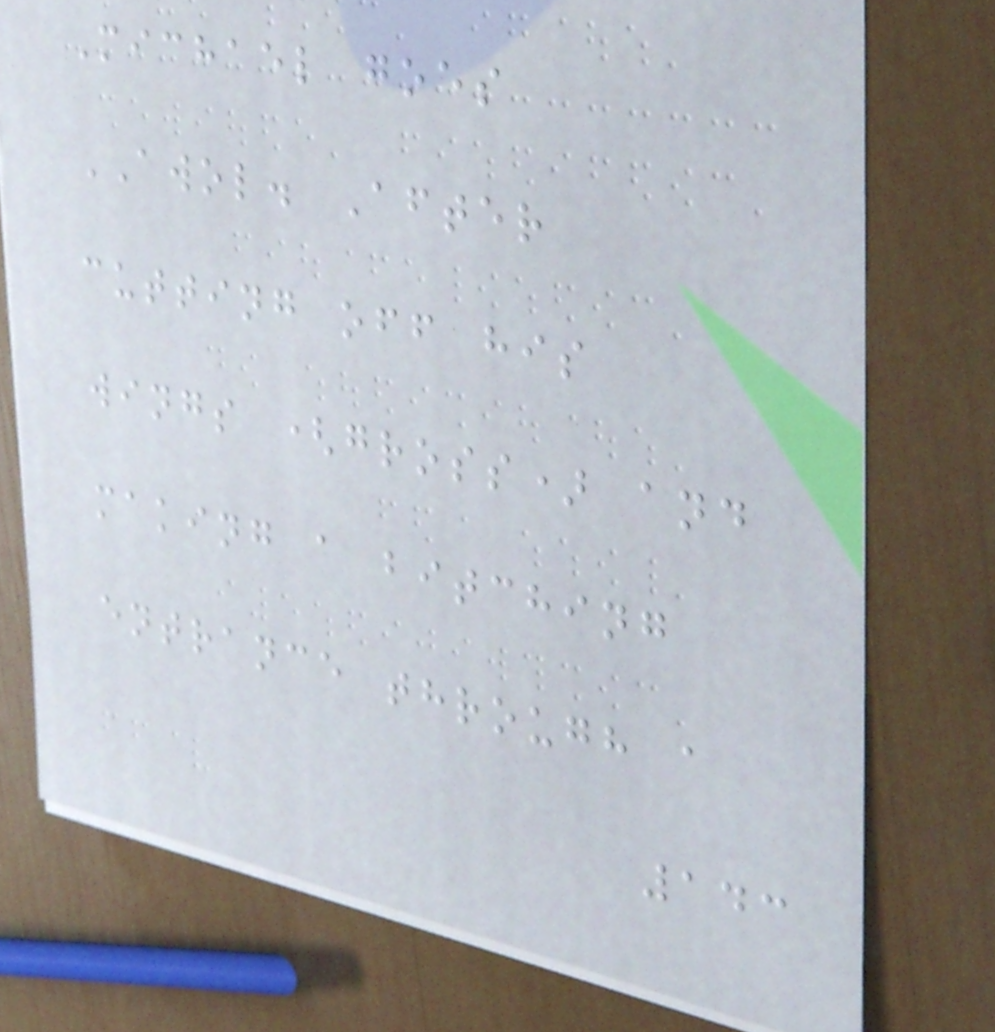Michael goes
AWOL. After
cutting off his
wings (gross) and
making a bitching
entrance through a
143
